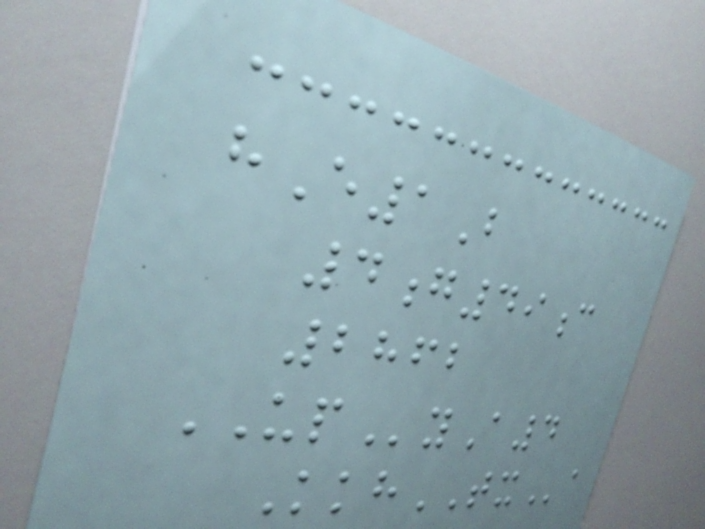hE1B
4g49c
2862
UPyA4
KkhTXa
